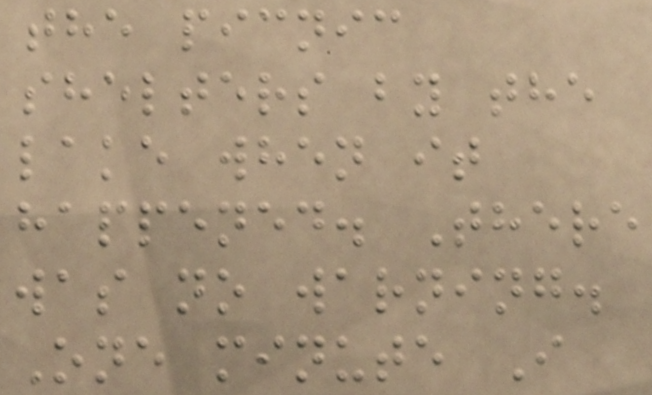the picnic
shelters by the
lake when it
happened. There
was no warning.
One minute I
